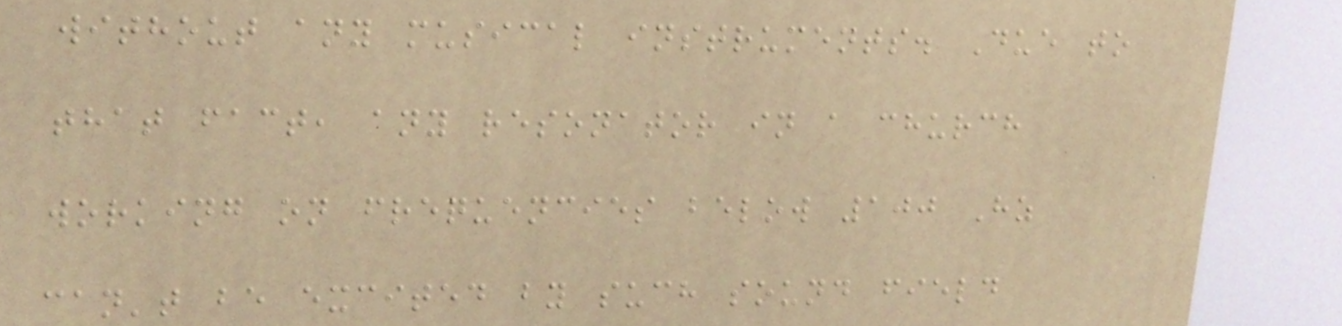without any musical instruments. Due to
that fact, any resonator in a church
working on frequencies below 100 Hz
can't be excited by such sound field
